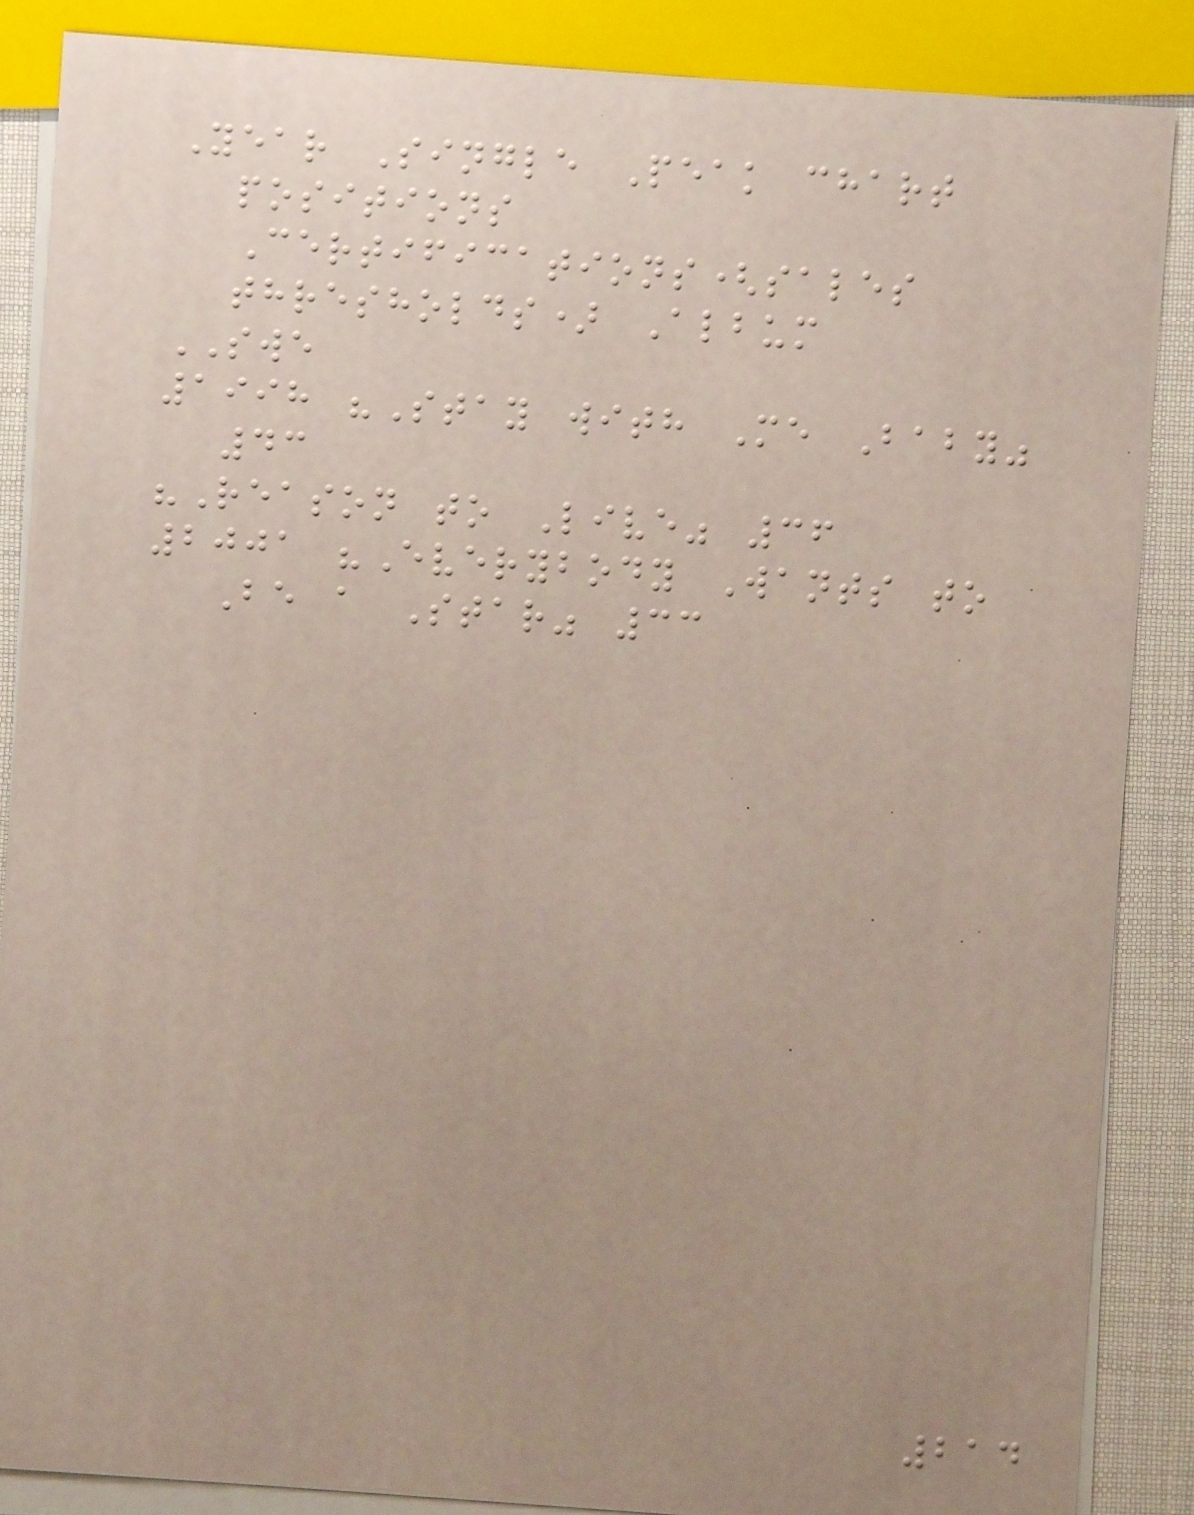Year Single Peak chart
positions
Certifications(sales
thresholds) Album
SWE
1998 "Stay with Me Baby"
43
"Reason to Live" 36
2001 "Everybody Wants to
Be a Star" 33
214
